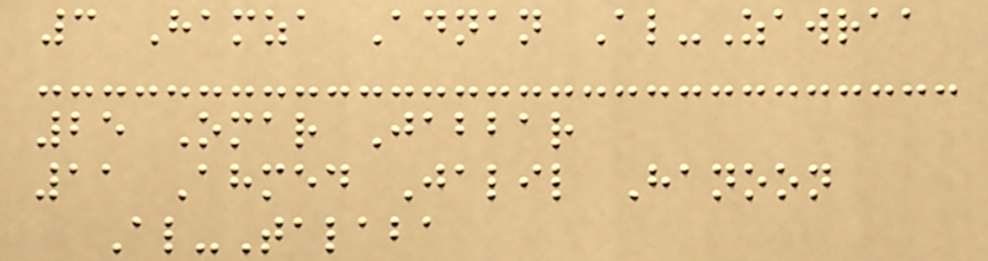3 Hamza Adnan Al-Zawraa
25 Omar Jabbar
11 Ahmed Jalil Hanoon
Al-Talaba
